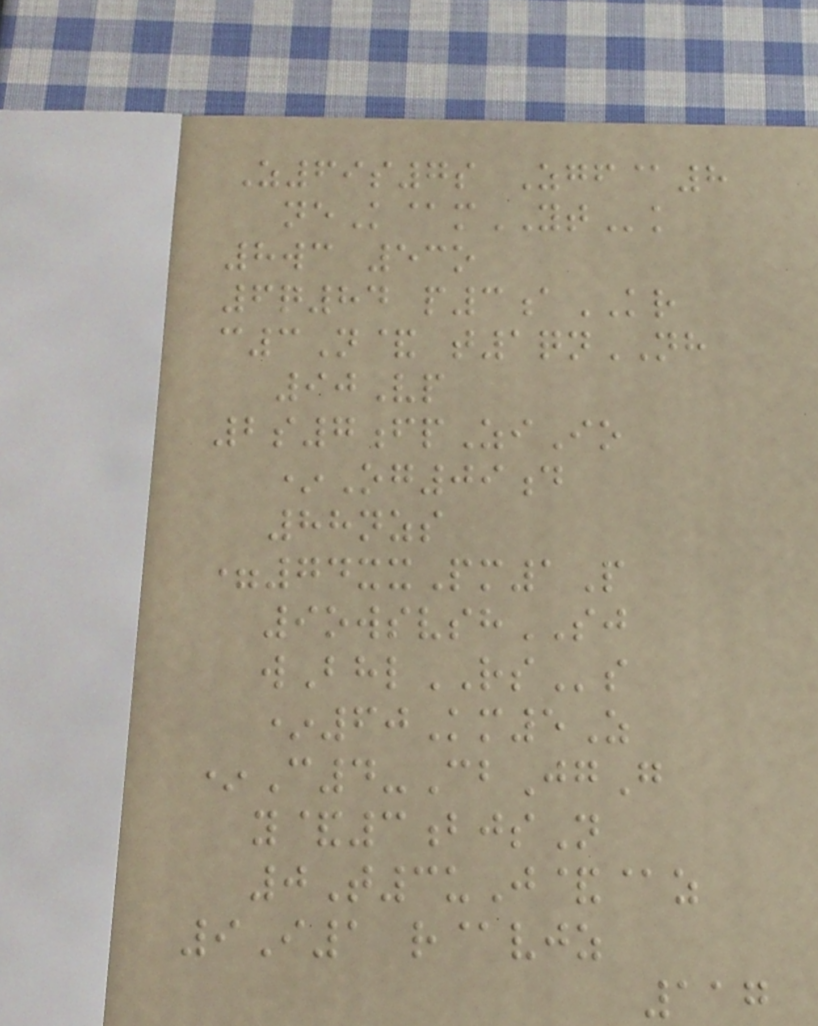Z69s7s Zgf@8
neK@mYTk
8wc 53o
6q84 p3aKR
c3N& t1qnNH
90Vp
2s7fpZiIo
*Og09d
88nzs
=74xxPm1P
9owsvshSJ
wBhlRSs
*60Km5Z
*C4-CbJgG
y&3bjsN
0T3uJ&@z
9I1 r@vjz
117
